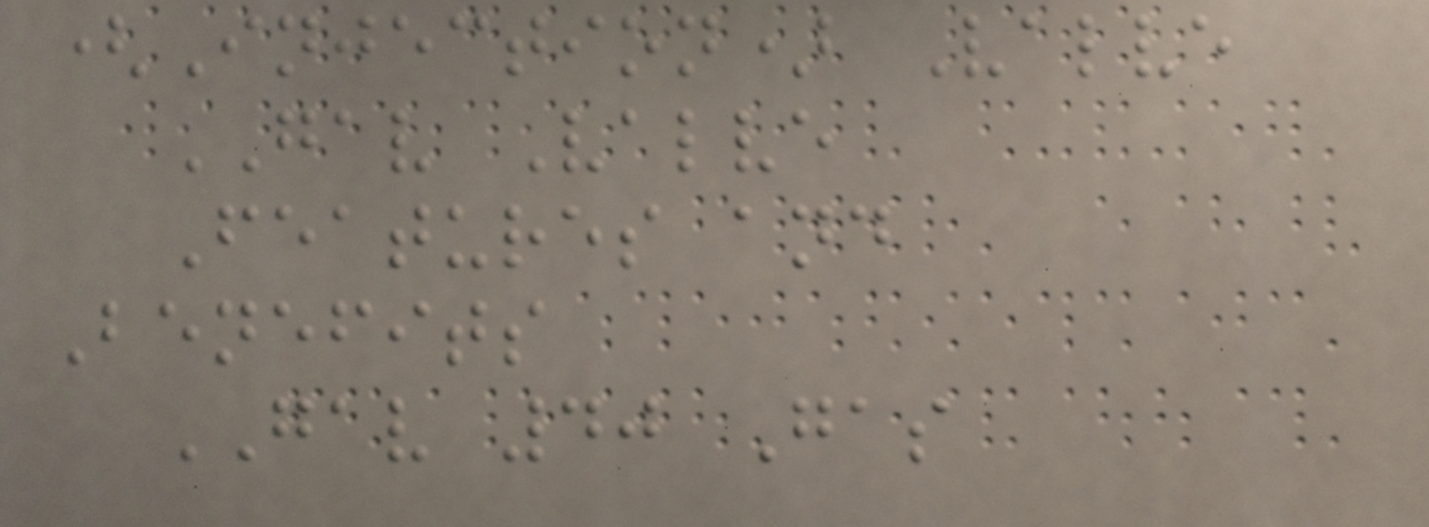(Injection) Valve
GAV Valve
Features and
Benefits
GAV 40 Gas
